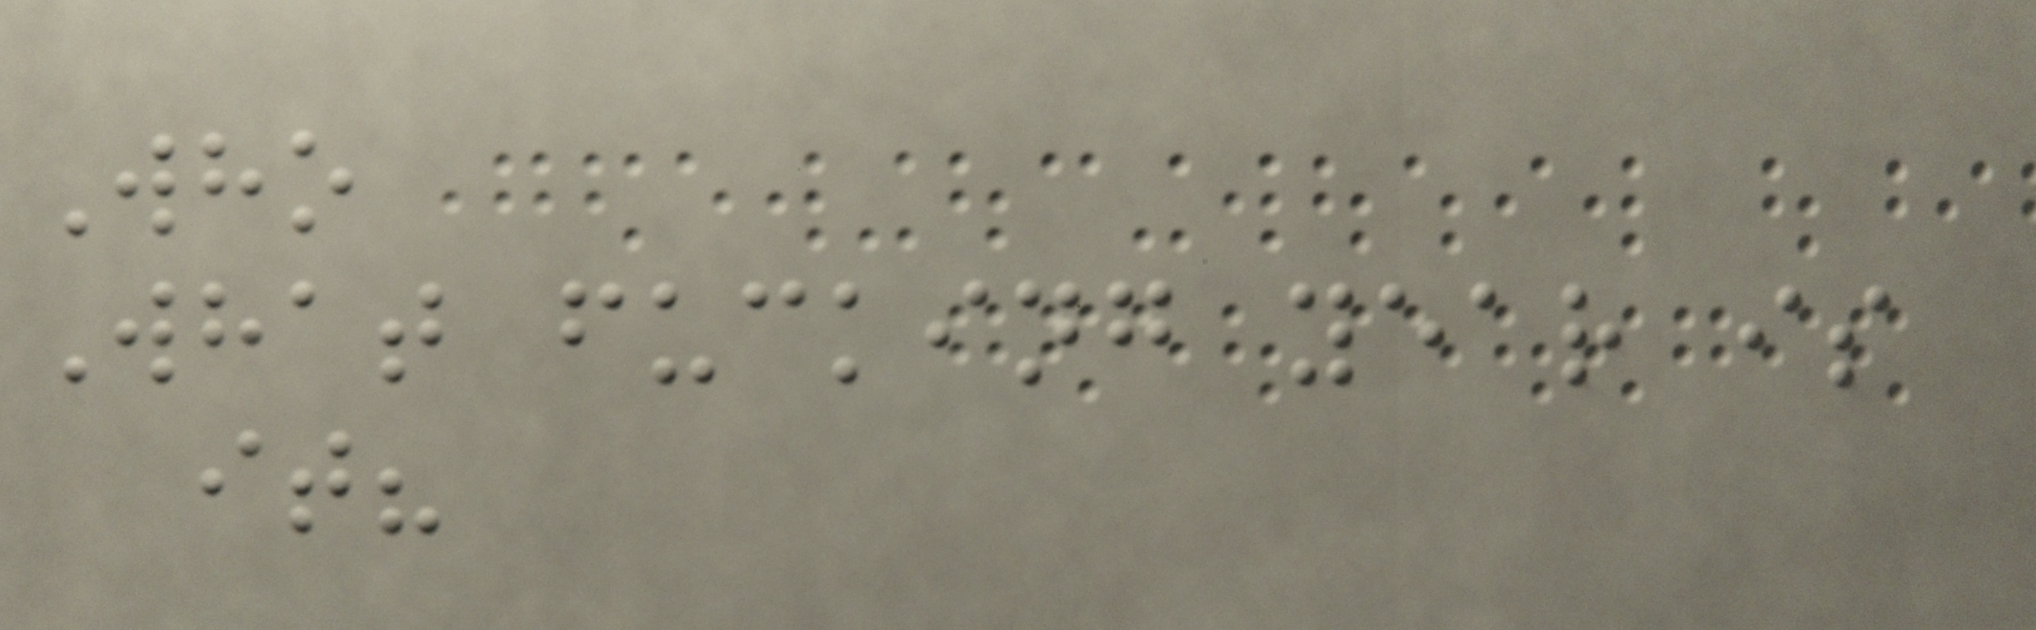Who
What fucking year is
it?
